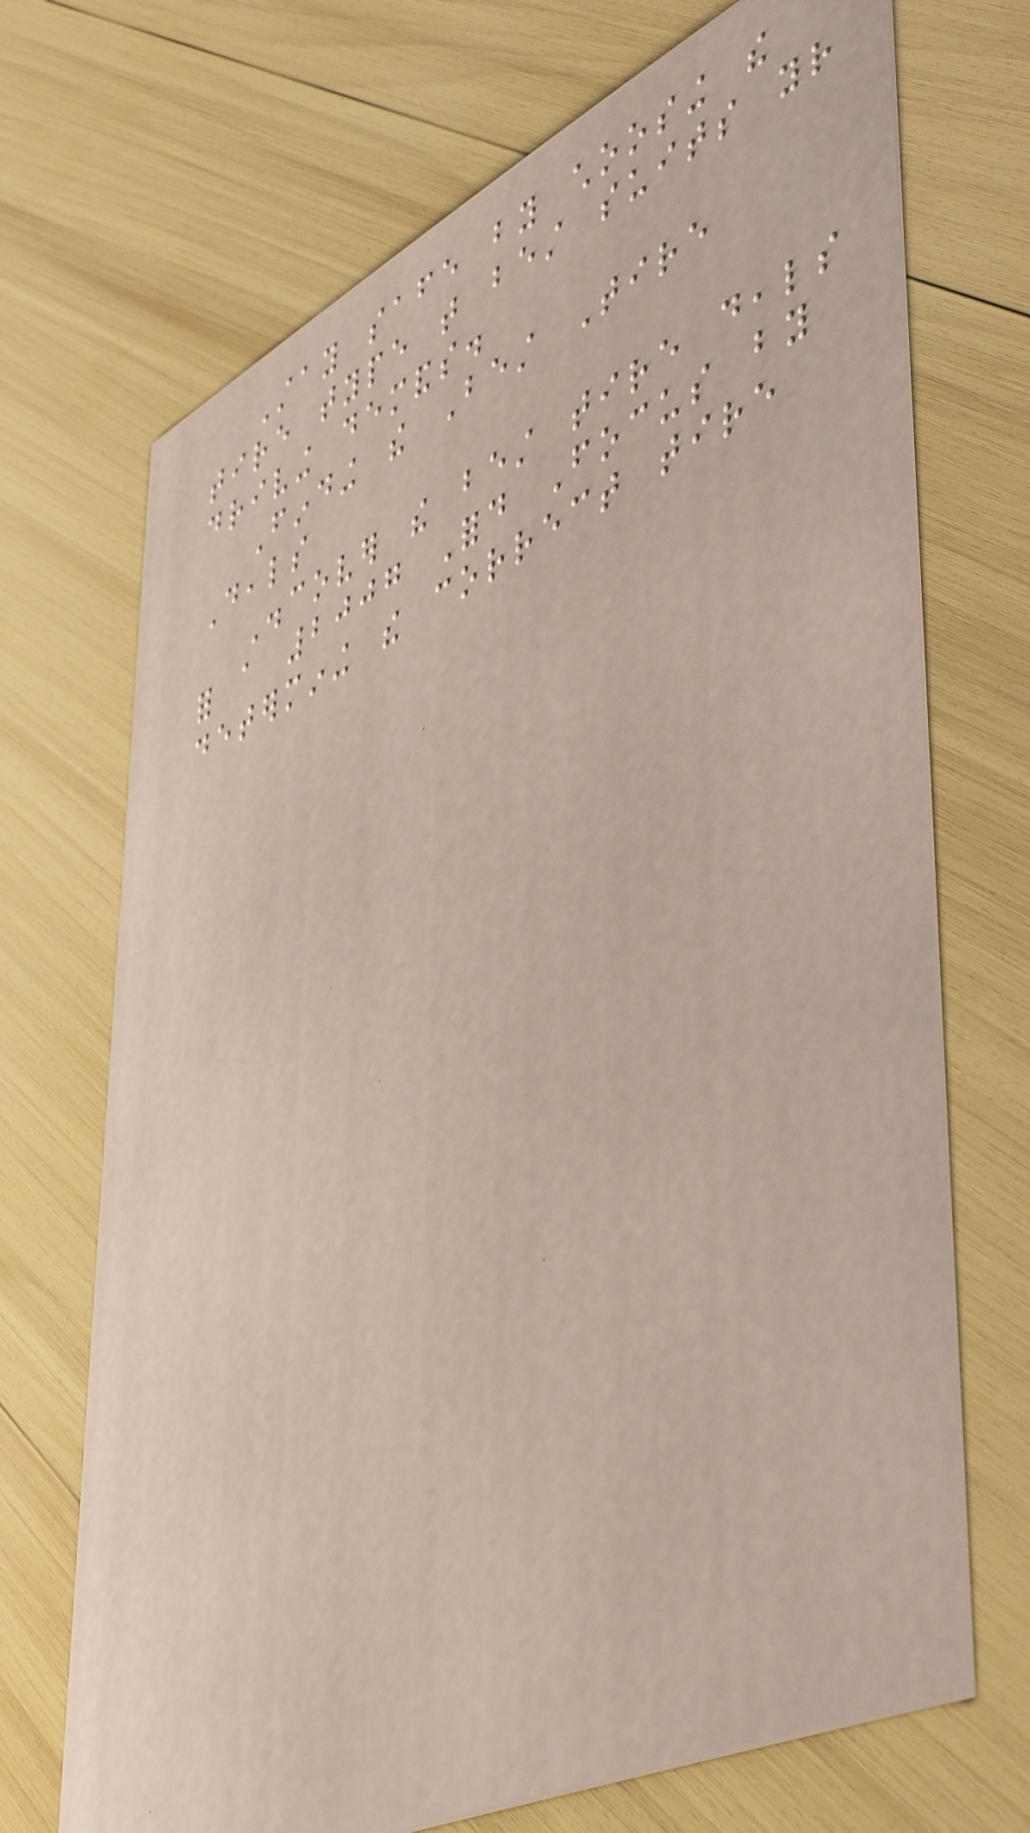Stay safe by choosing the
tire type that best suits your
driving demands.
Finding the Best Tire
Deals
Discover the best tire deals
for a 2007 Ford Focus by
determining the correct tire
